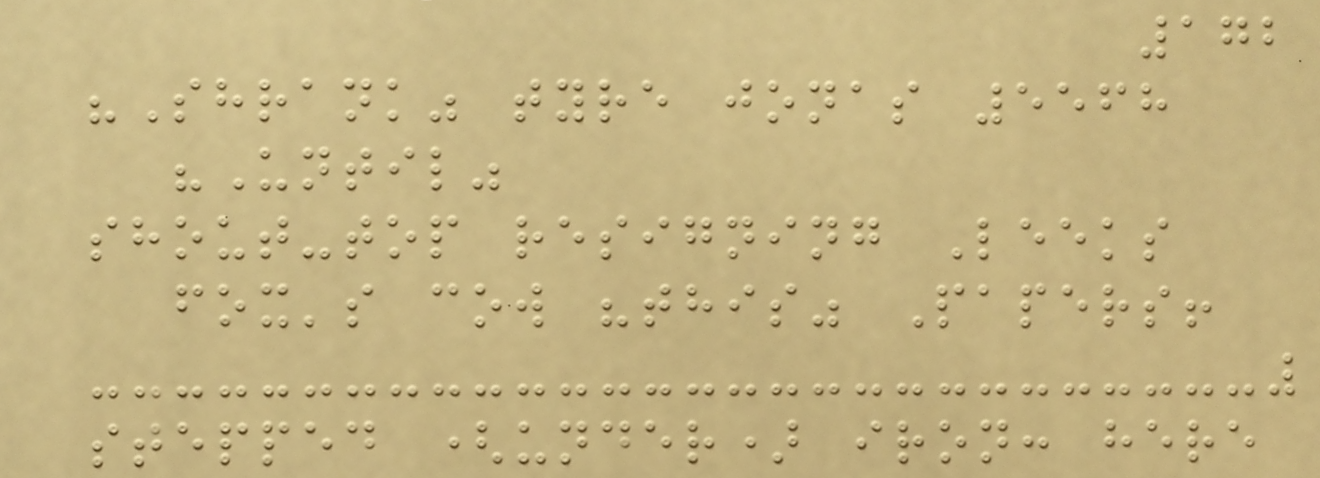172
"Shrank" tyre jonas 5568
"Until"
shout-top resigning Leeks
fox's cow "this" Papers!
stepped (under) iron: here
